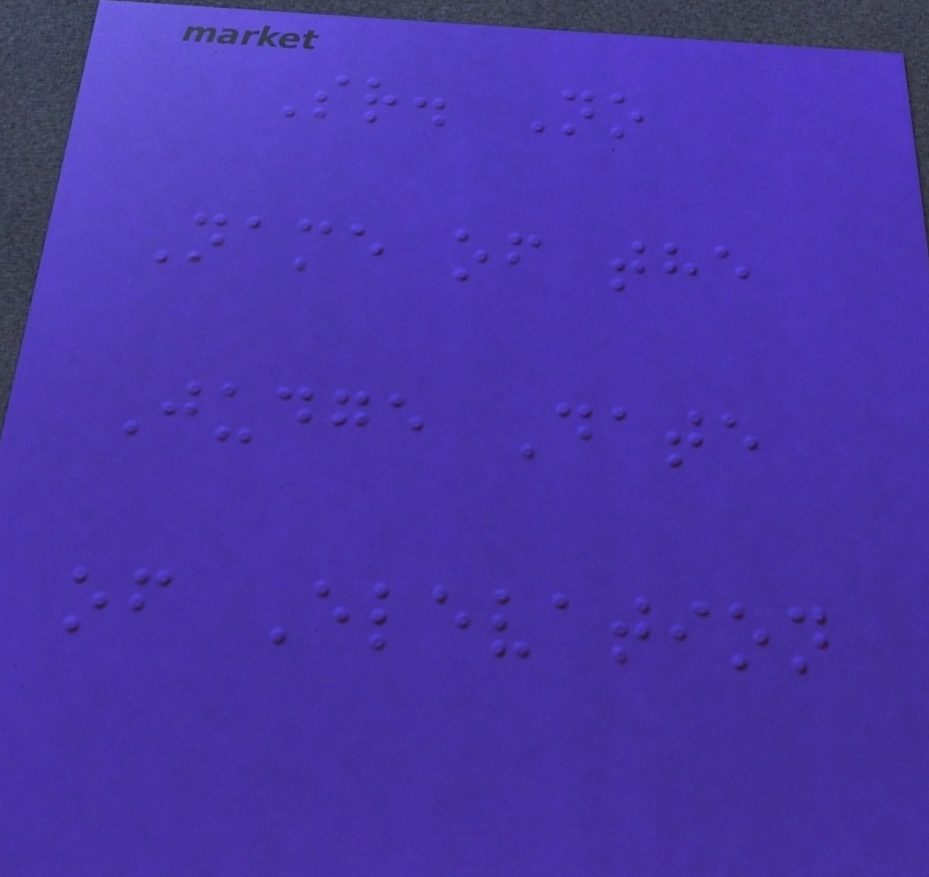Sr. No
Name of the
Judge Date
of Elevation
